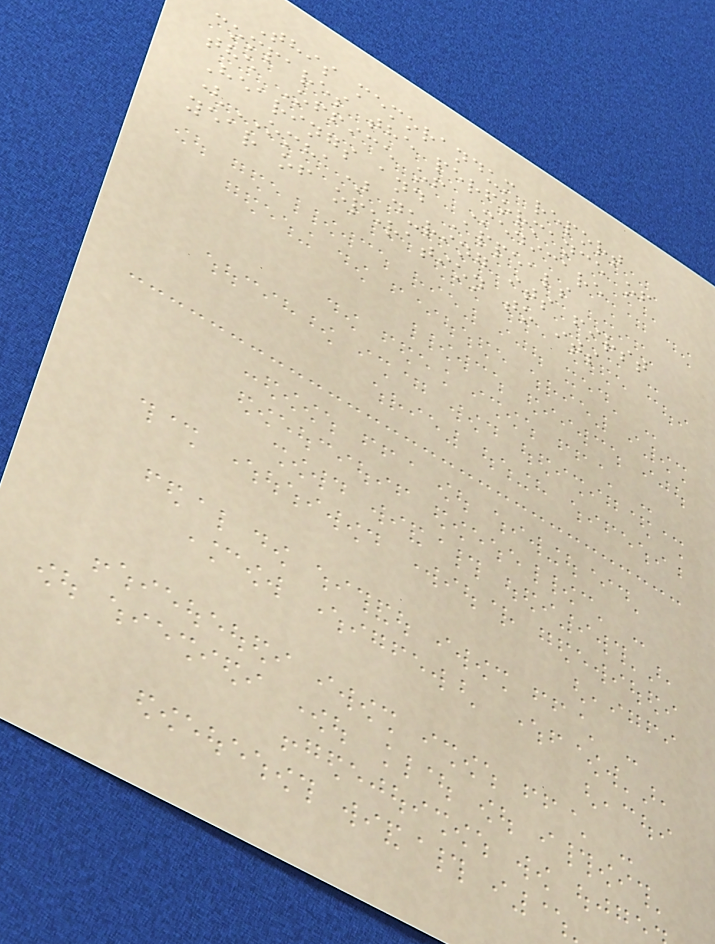This memorandum report
compares the performance of
the Office of Medicare
Hearings and Appeals
(OMHA) during its first
year of operation to its
